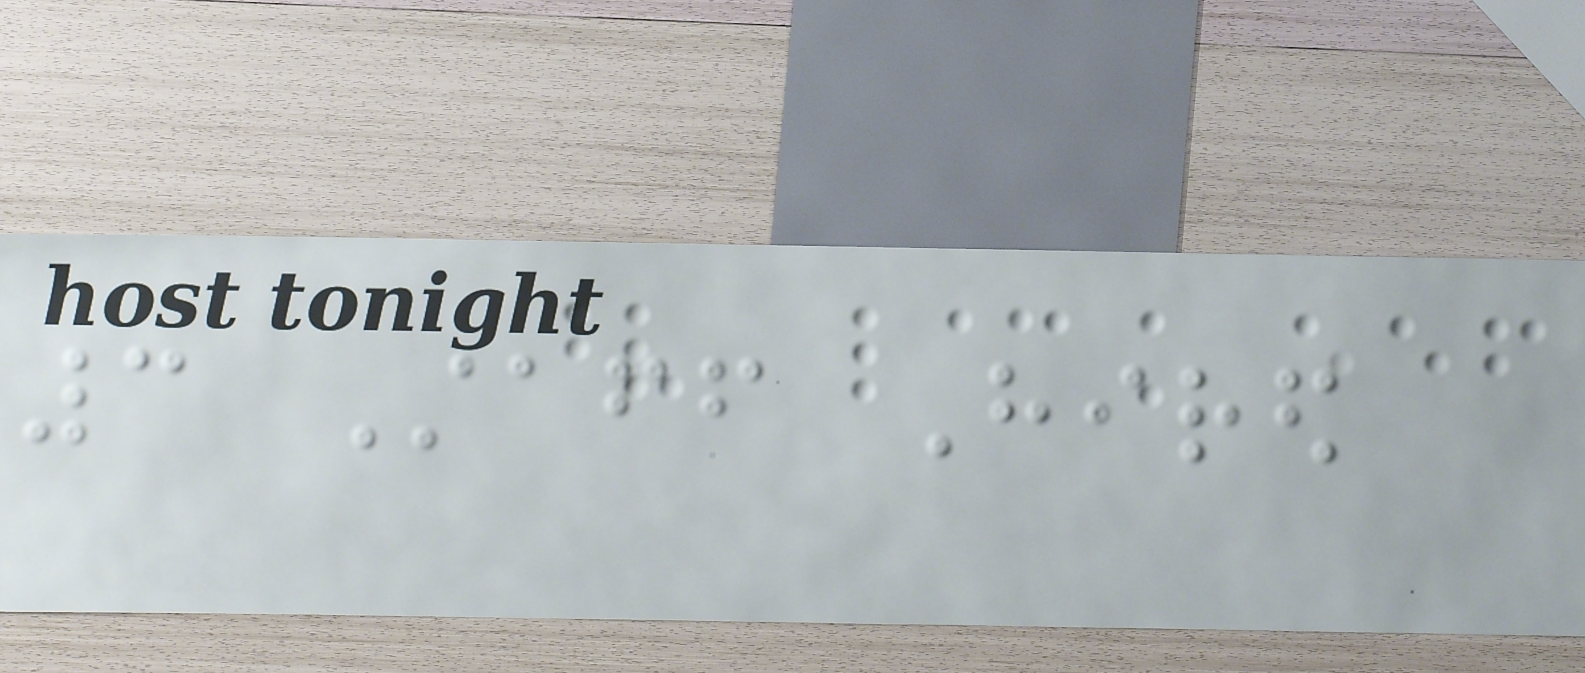3 Staff Hired
